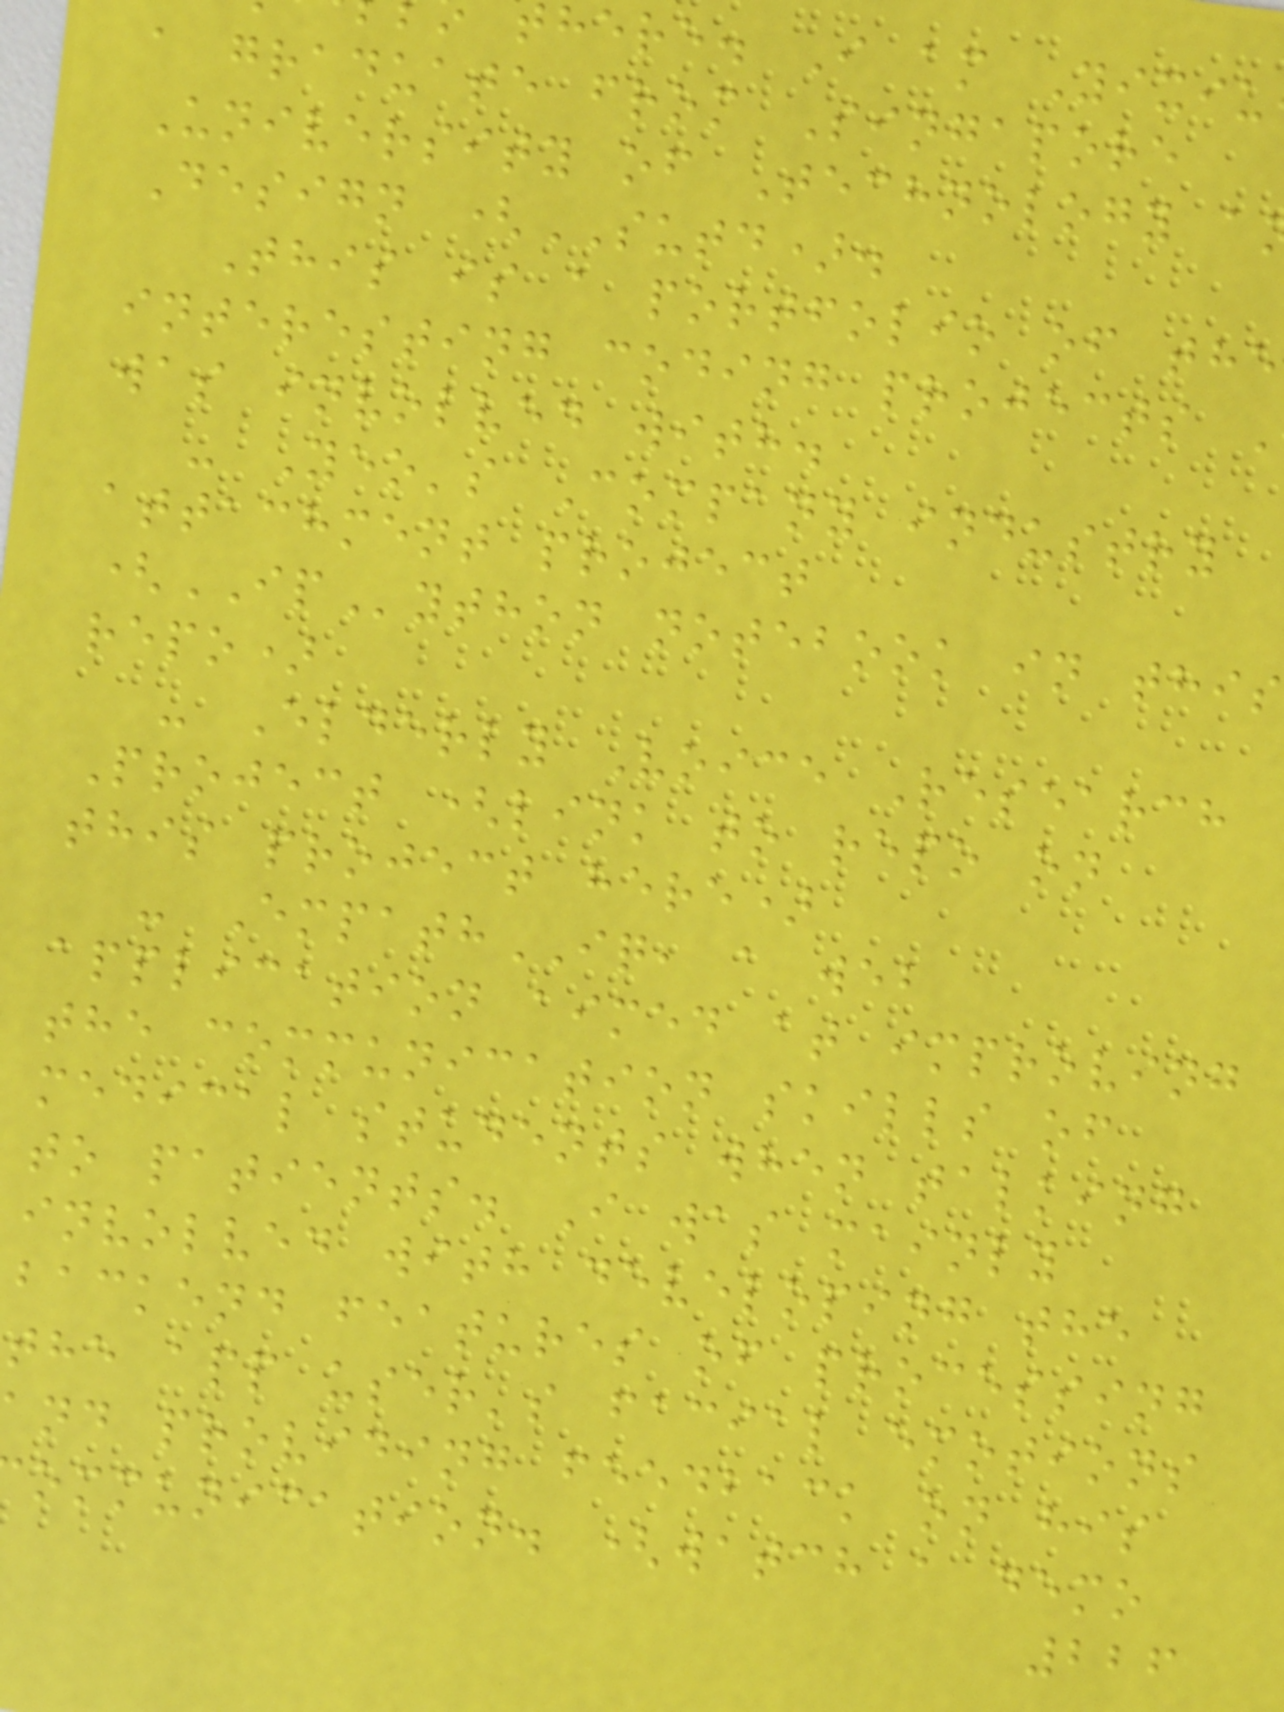here. I am Yixiu
a graduate from Singapore
University of Technology a
Design (SUTD).
This is a portfolio of the
interesting coding projects
was involved with.
- Yeo's Company industry
attachment project
(IPython notebook in this
repo)
- Elderly Voice Research
Project (link to repo on
this project here)
- EmpathIQ, a web
application aimed at improving
the communication skills of
medical students when talking
to patients. I was mainly
involved with developing the
backend features of processing
the app user's facial emotions
nd providing feedback on his
ommunication. (watch a demo
226
